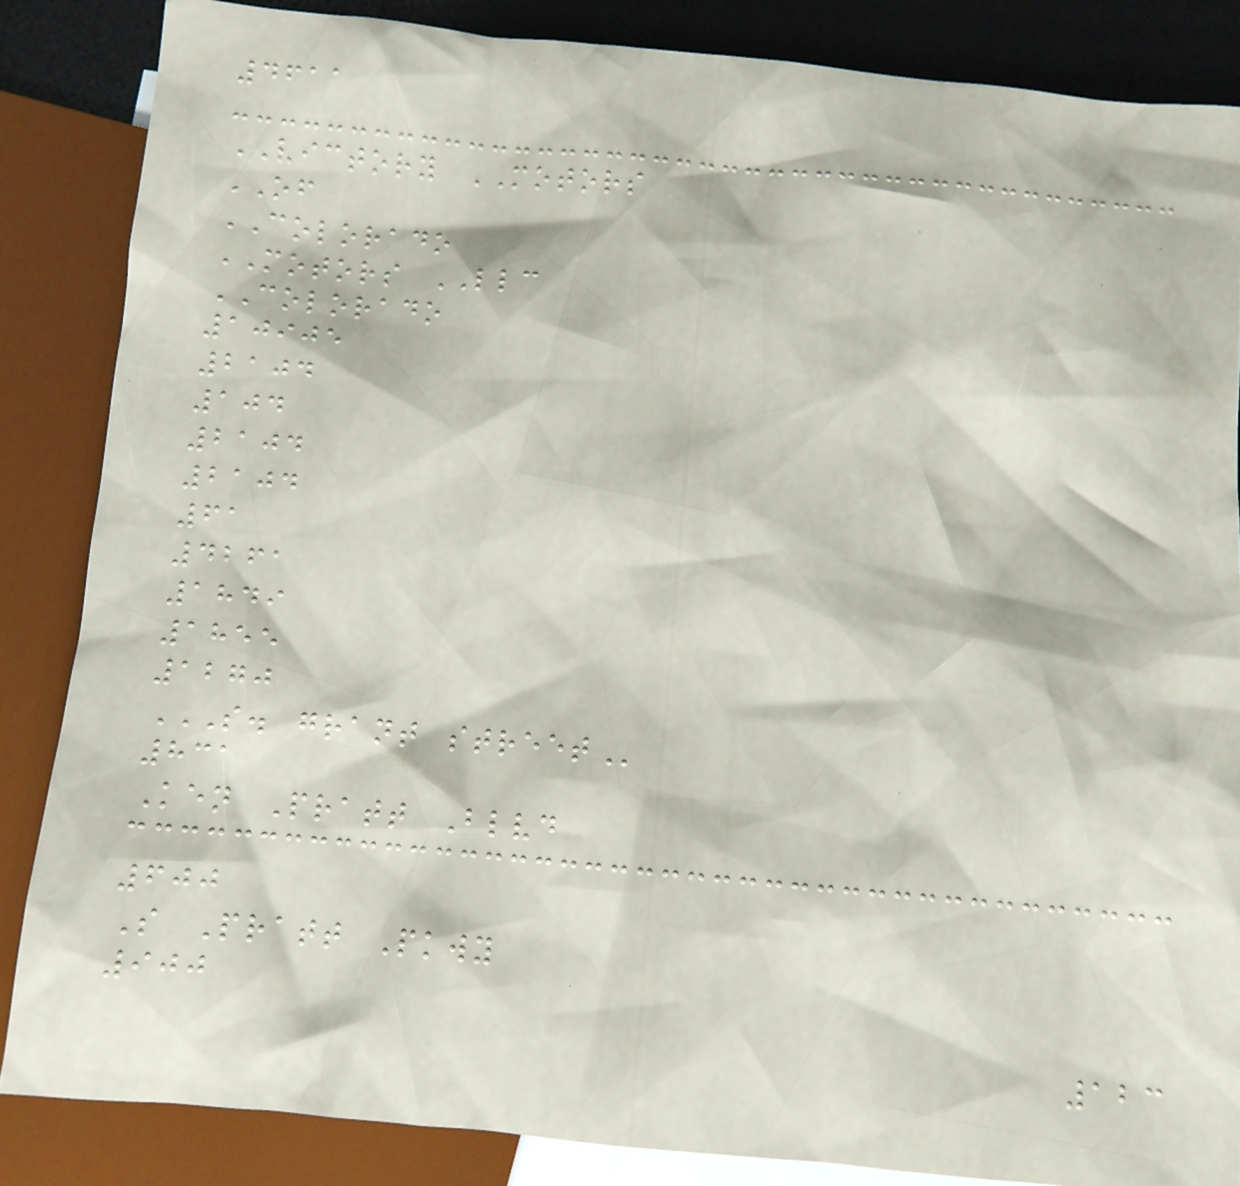4611
VICTORY MOTORS
OF
COLORADO
MOTORS LLC
COLORADO
10905
2104
104
2104
2104
61
4261
1849
1855
1270
S. GRANT STREET
831
Ken Pratt Blvd
600
S Pratt Pkwy
900
123
